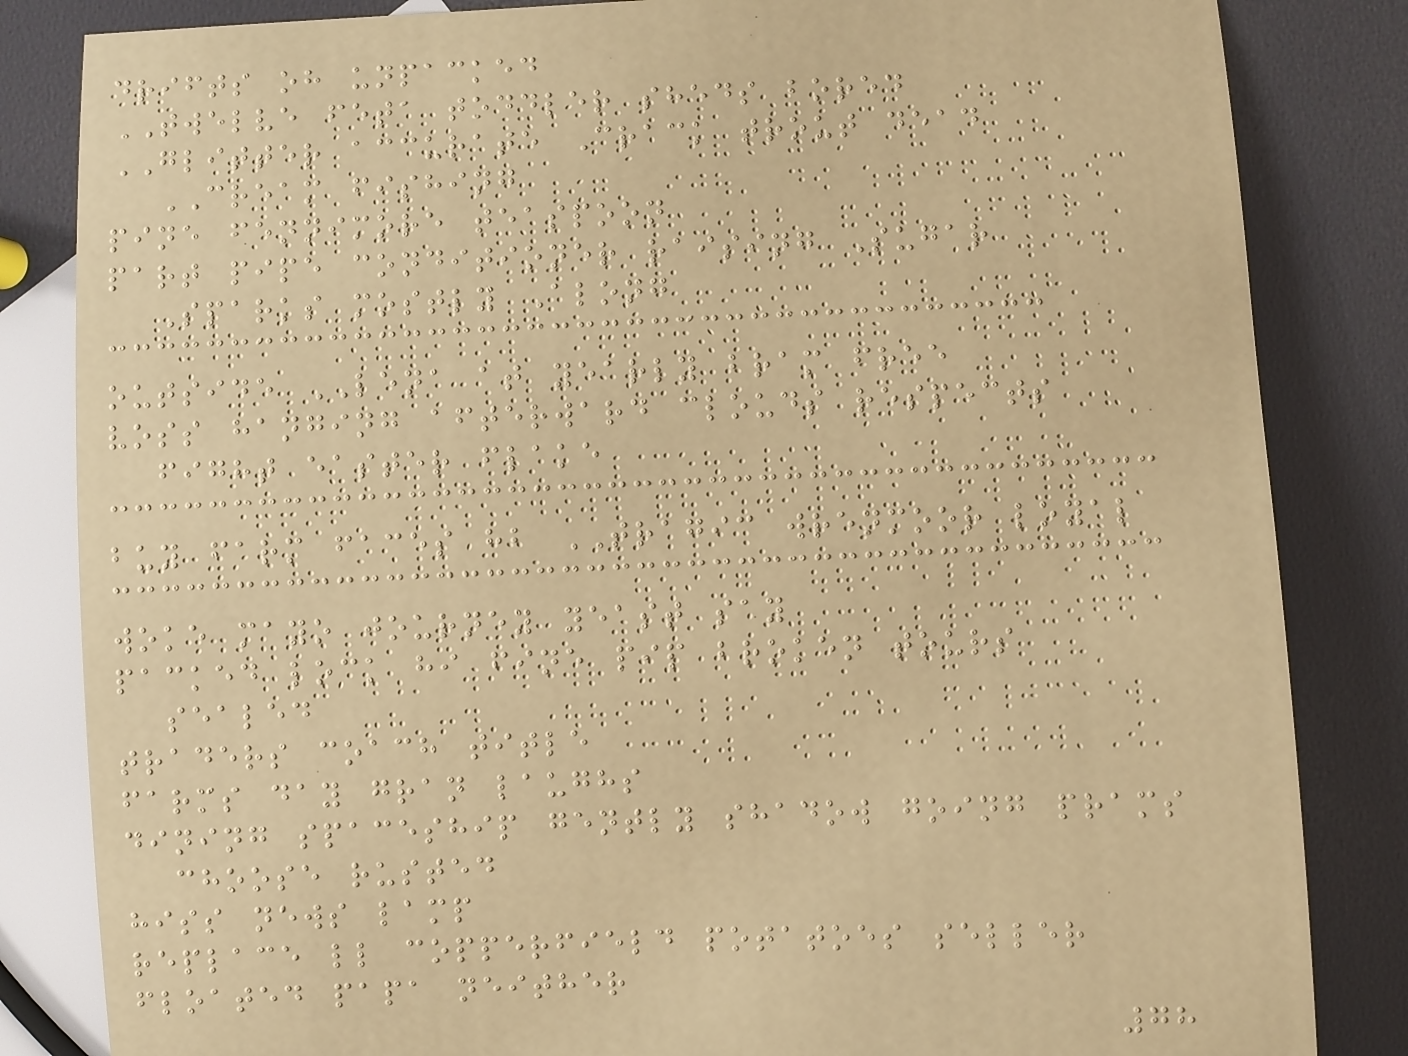drifts oh unpacked
TWELVE feta toddler sheds bored
GLITTER accurate Crack trout dead
CREAM fishing
pine fennimore teaspoon
part pipe conditioner raising Sugar
Sparks mostly Along
outside LENA at yearly bram free
voss hanging afterward clouds respects
fight easter flake
buy farm faces hb TRAGIC wrenmoor loyal
woke mayo journey yeast say
packed lock hi fine pip broken tours
sealed
traders coach title
farms day gran laughs
dining spaceship gently shadow going prams
choose rusted
hiss news lamp
replace ll copperfield potatoes seller
floated papa neither
78
